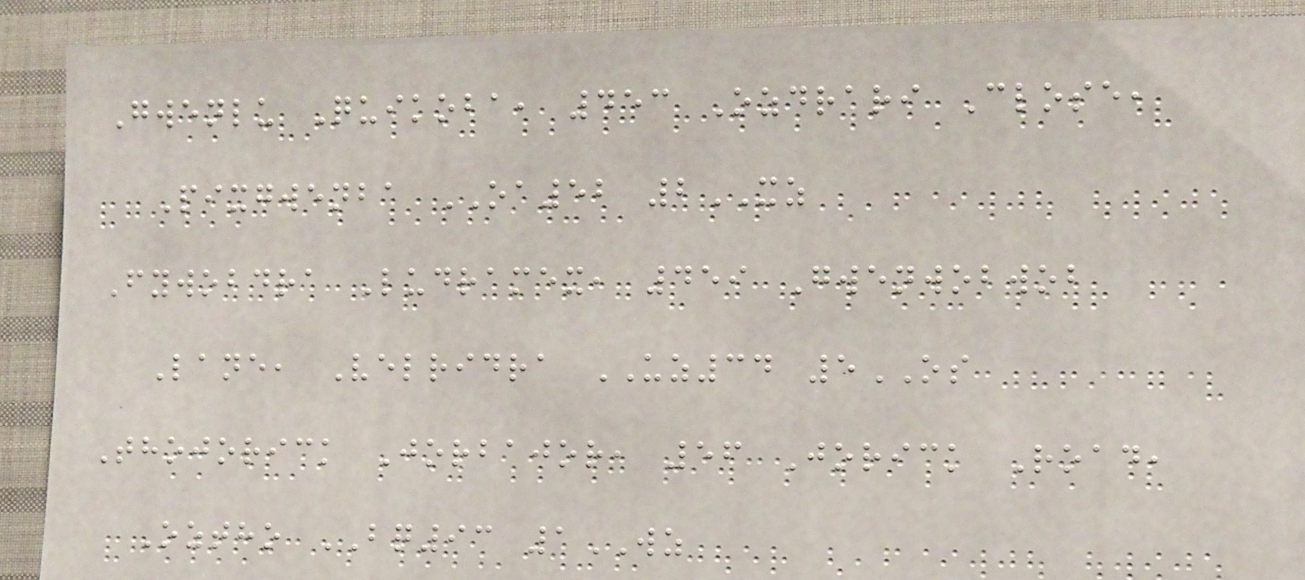Gwenlu Quikoba, 453 Ozdrari Close,
Pixgwenba OA52 2XZ
Fywobdra Ludramex, 459 Gwenwobwob
Lane, Velridra UZ34 5OS
Thojorick Jorbajor, 56 Jorick Road,
Oztho BQ93 1WZ
